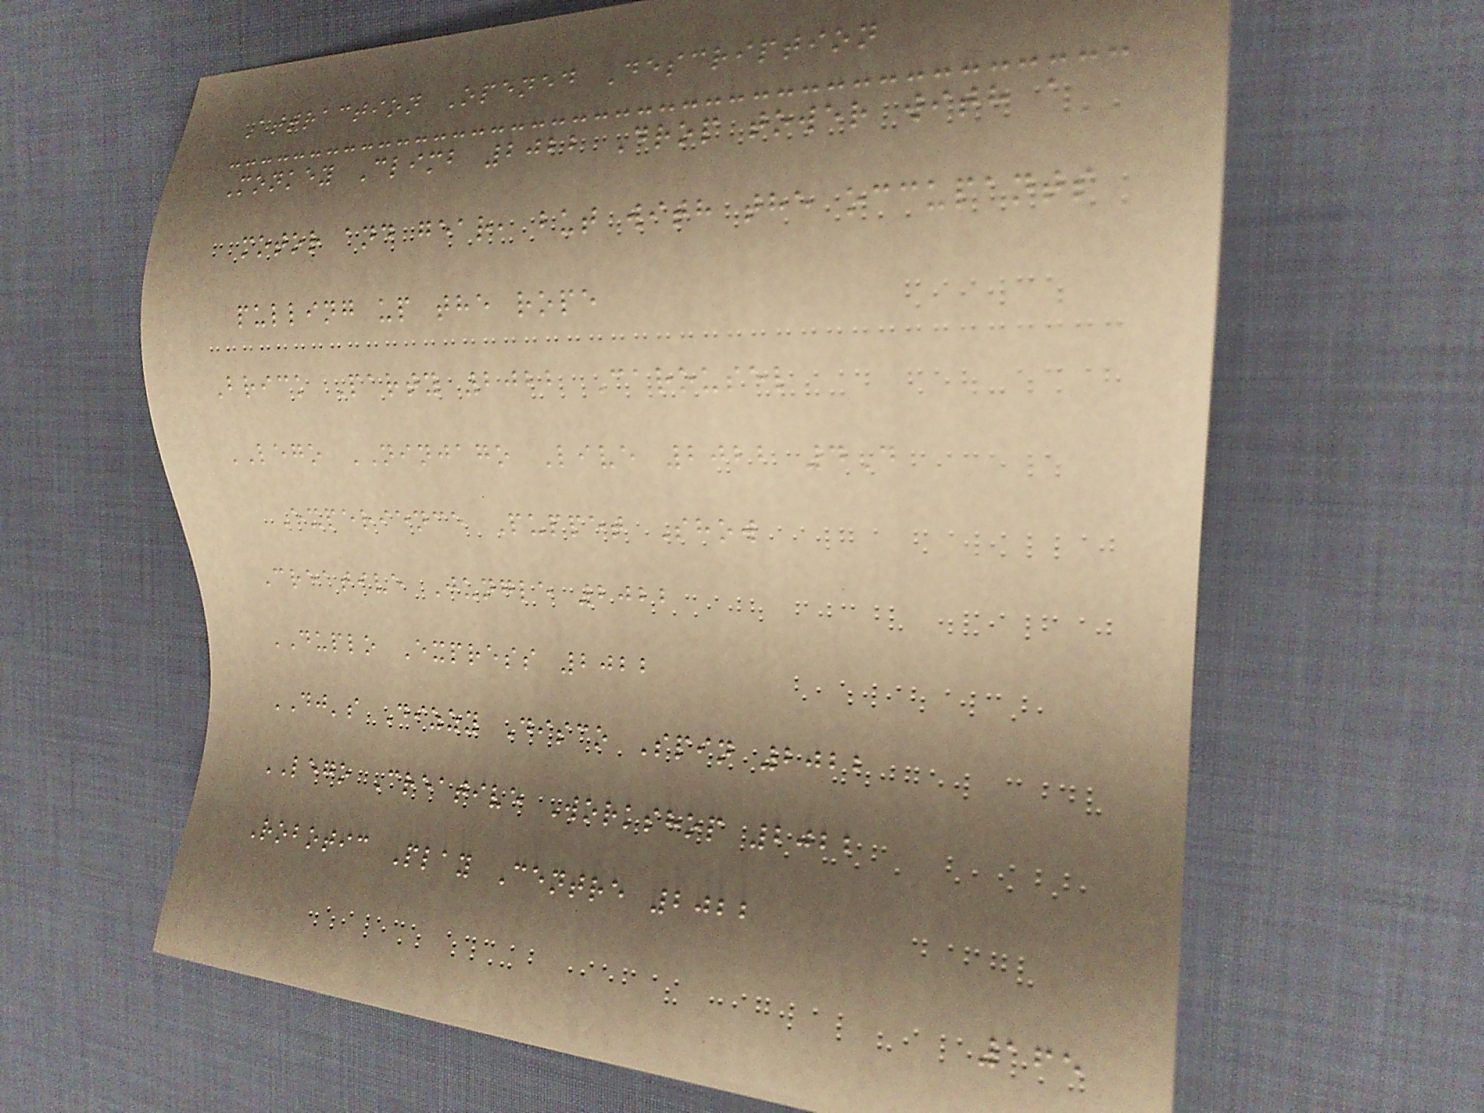Attraction Opened Description
Monkey Climb 2022 Drop tower with a
motor and gear, but with the occupants
pulling up the rope
Brick Party 2022 Carousel
LEGO NINJAGO Live 2022 4D
Experience Puppet Show
Creative Jungle 2022
DUPLO Express 2022
DJ's Dizzy Disco Spin 2022
LEGO Creative Workshop 2022
Robotic Play Centre 2022
165
